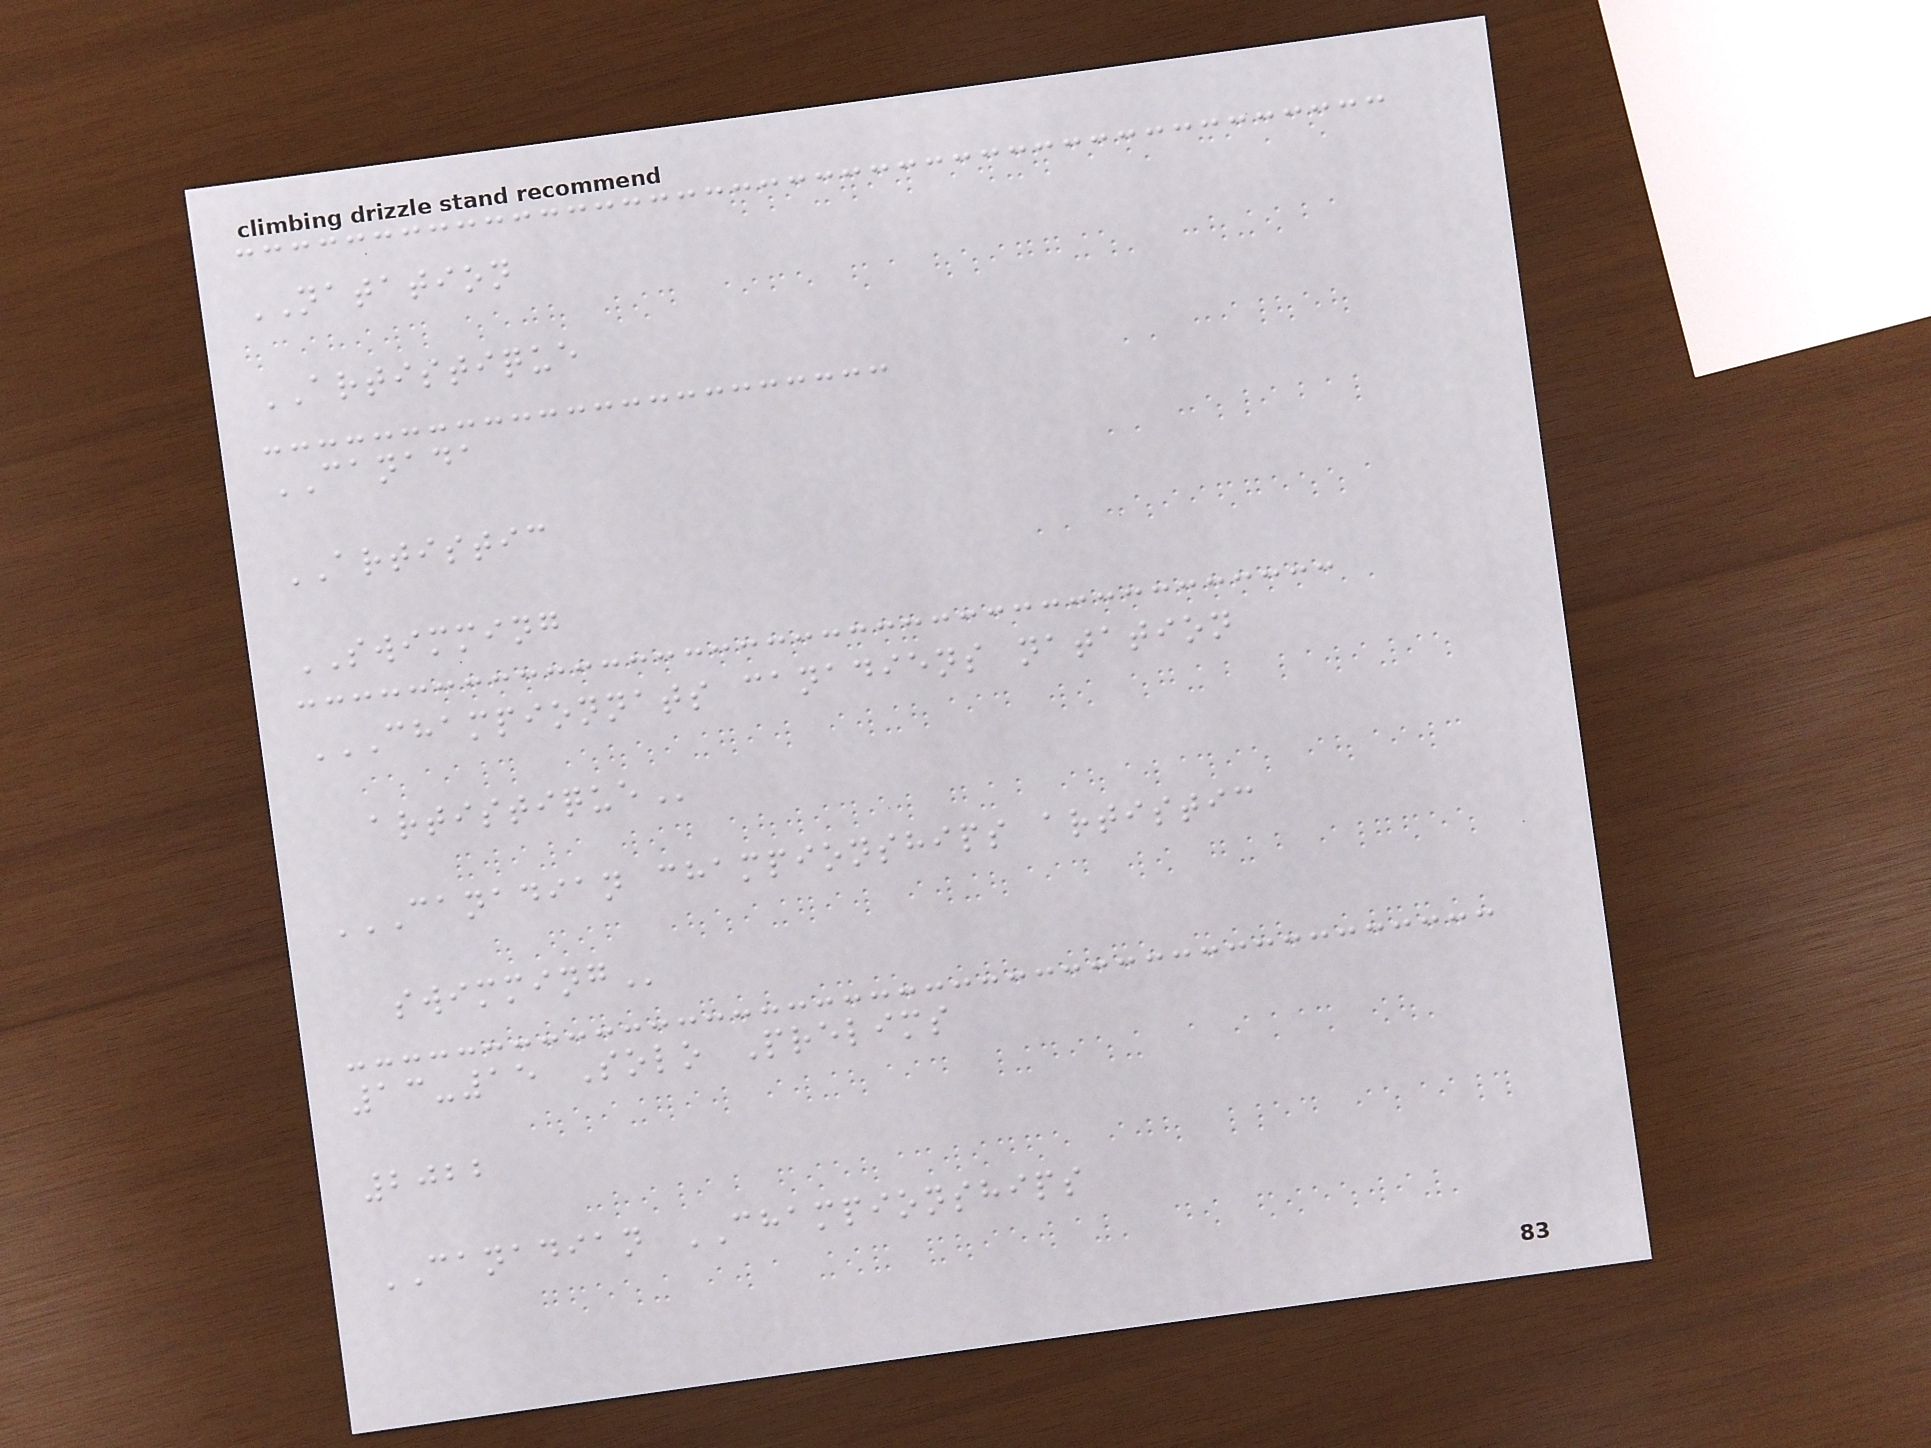NATATION
ARTISTIQUE
CANADA
ARTISTIC
SWIMMING
CHAMPIONNATS CANADIENS NATATION
ARTISTIQUE
CANADIAN CHAMPIONSHIPS ARTISTIC
SWIMMING
13-15 Solo Prelims
2022
CANADIAN CHAMPIONSHIPS
